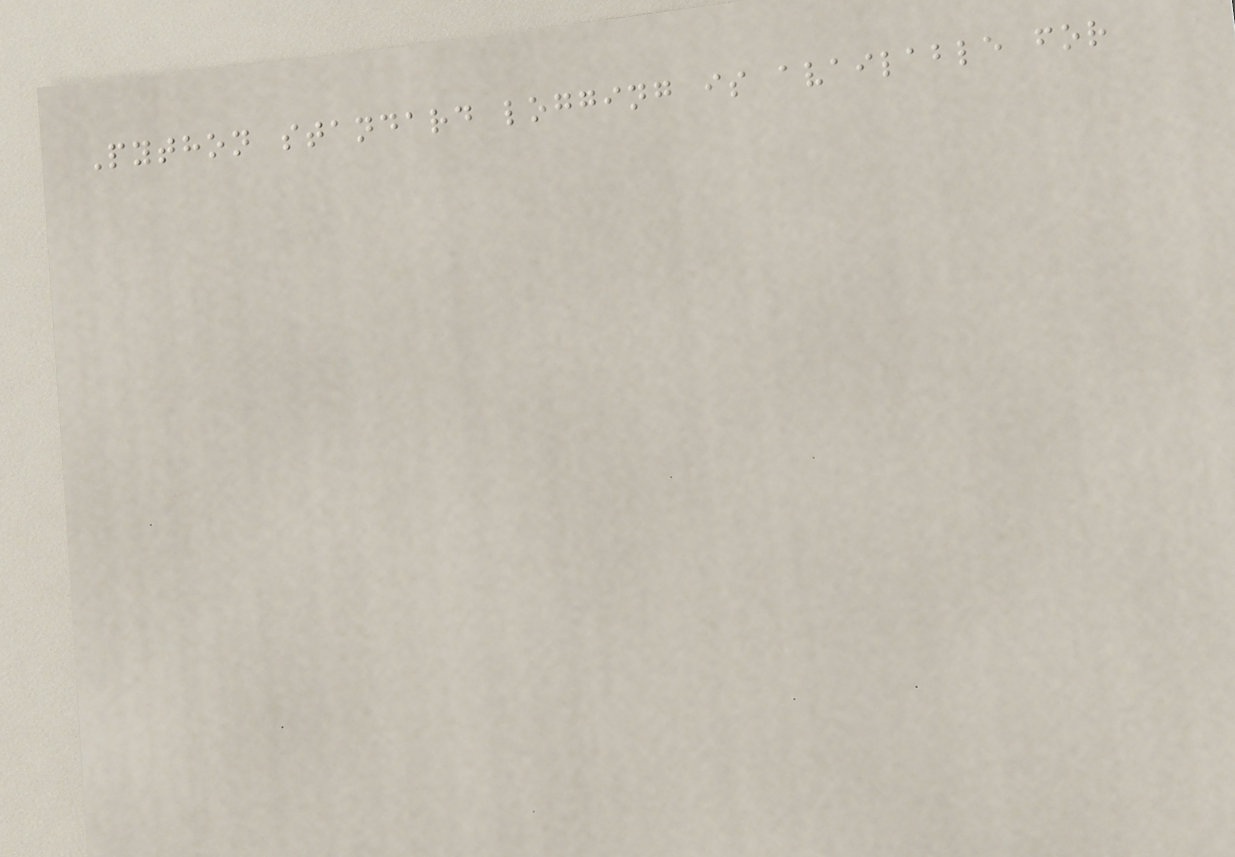Python standard logging is available for
